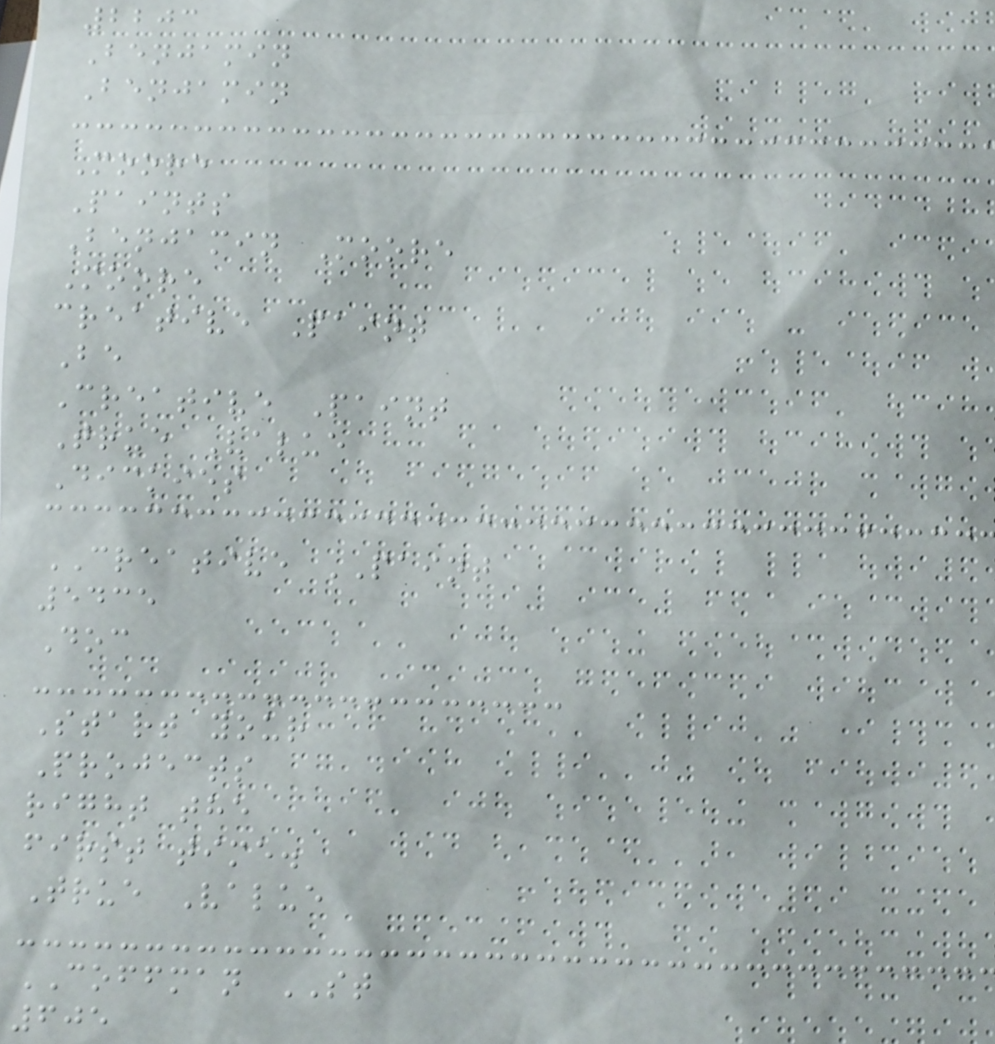2203
Benjamin
Benjamin
Moore
Paints
Benjamin Moore
Moore
creative Paint
Be
Creative Paint
True Value
Dickies
CREATIVE PAINT
5435
Doc
Start your
Projects
right the
first time.
True Value
COFFMAN ST
605
